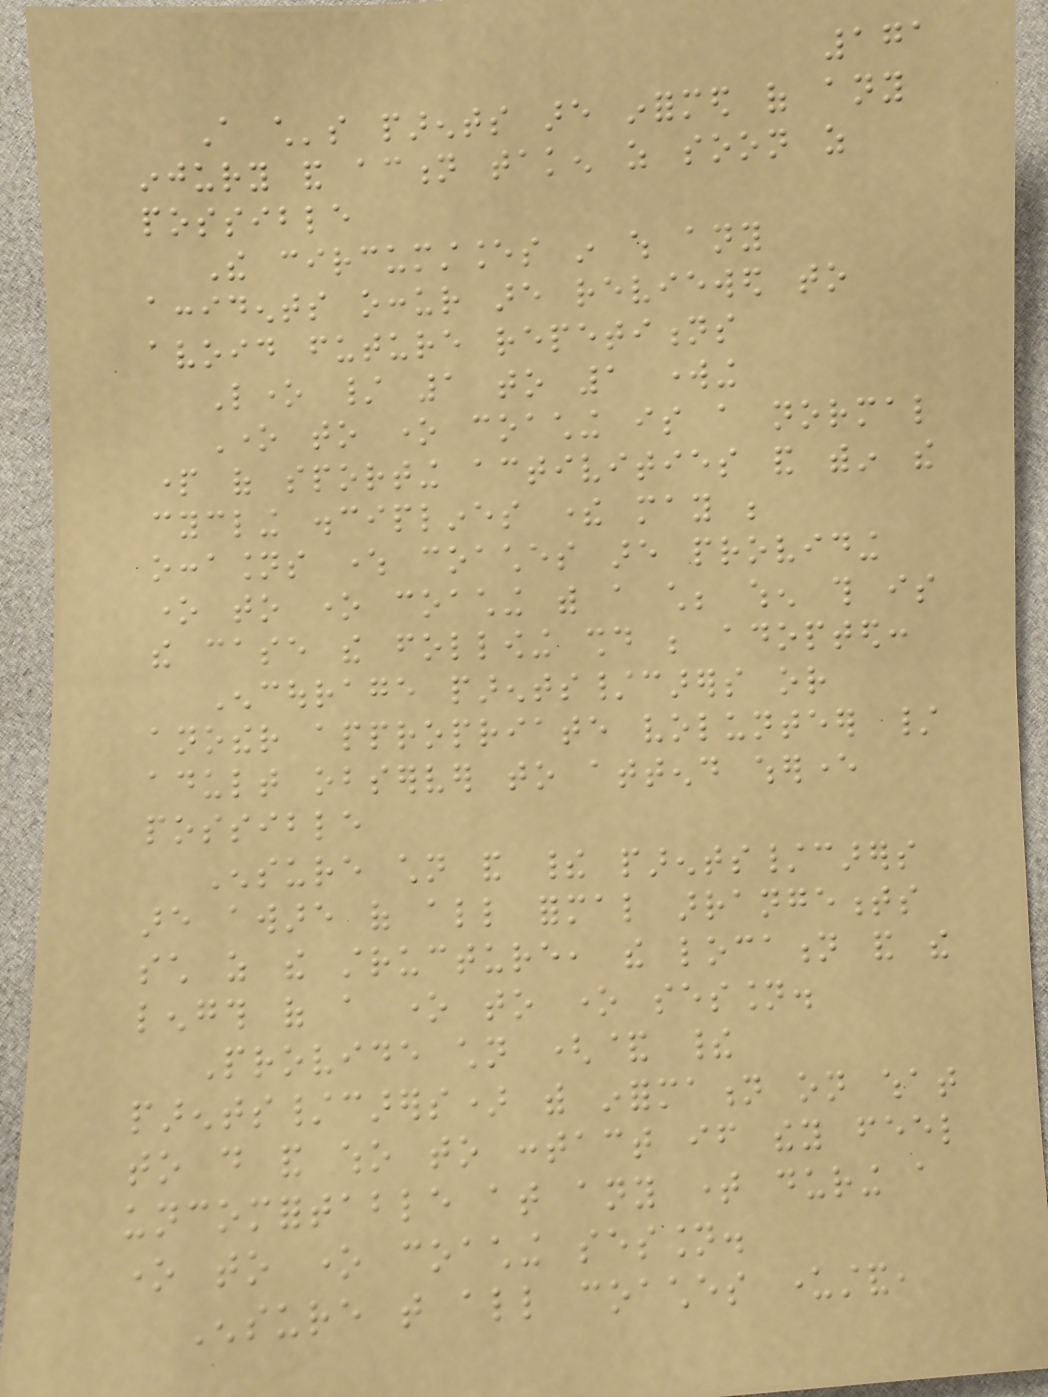171
A child's parents are informed of any
injury and action taken as soon as
possible
The circumstances in which any
accidents occur are reviewed to
avoid future repetitions
Lone / 1 to 1 working
One to one coaching is a normal
part of sporting activities and within the
cycling disciplines there may be
occasions where coaches are providing
one to one coaching with a child; when this is
the case the following should be adopted:
Encourage parents/carers or
another appropriate volunteer /
adult observer to attend wherever
possible
Ensure children and their parents/carers
are aware of all formal arrangements
such as the structure, the location and the
length of a one to one session.
Provide children (& their
parents/carers) with information on what
to do and who to contact if they feel
uncomfortable at any time during a
one to one coaching session.
Ensure that all coaches understand,
